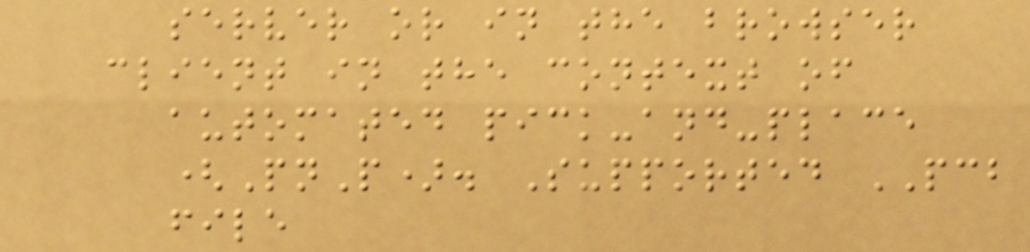server or in the browser
client in the context of
automated pick-and-place
(PnP). Supported PCB
file
